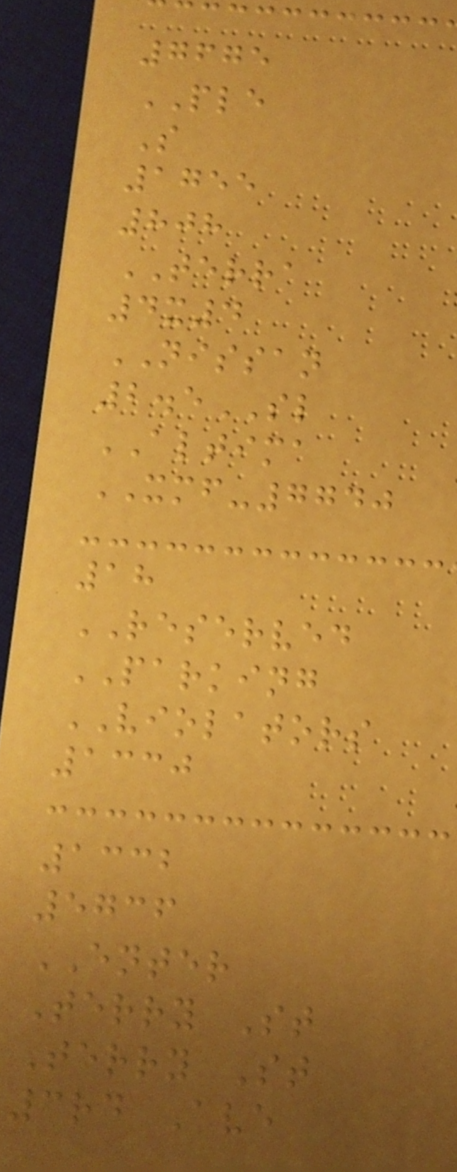7675
PLE
S
1755
808
TERRA
4x4
NISSAN
2.5SL
ALTIMA
XMF-7740
18
RESERVED
PARKING
VIOLATORS
1330
1332
5736
ENTER
Terry St
Terry St
3rd Ave
